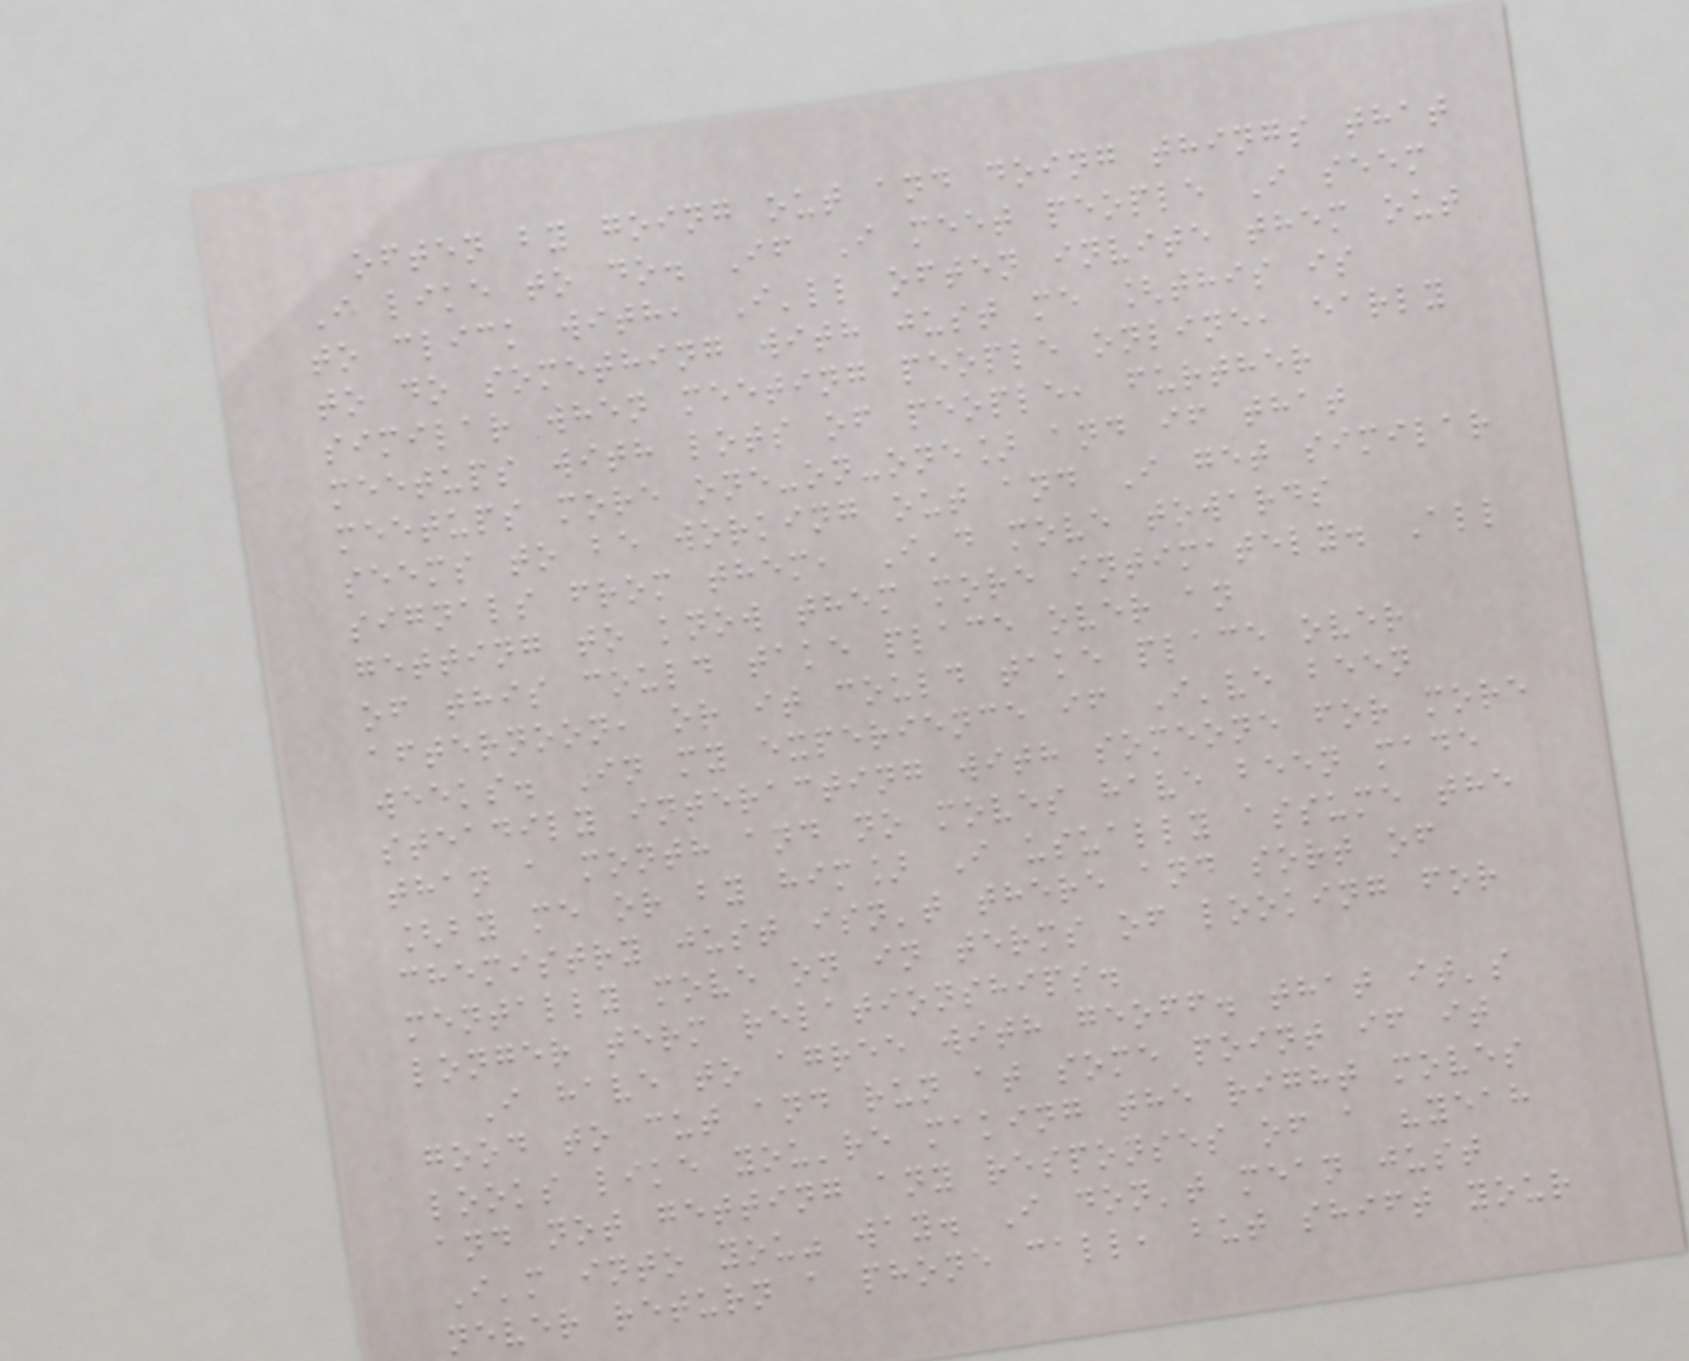often by going out and doing things that
I like to do. If I meet people I seem
to click with, I'll often invite them out
to do something with just me [this is
similar when meeting people online, early
meetups with lots of people, further
meetups more one-on-one] and if that
seems to be working out and I get similar
signals from them, I'd move towards
getting to know them more intimately. All
of this could take place over an
afternoon, or it could take place over
weeks. In my experience if I've been
steadily interacting with someone for more
than a month and no moves have been made
[by me or by him] I usually assume the
chemistry just isn't there and sort of
mentally move on in terms of looking for
longer term relationships.
I have to agree with geoff. that it's
good to cut and run at some point if it
looks like you're making the right moves
and not getting any responses of a "yeah
I'm into you" way. I don't mean just
never return a phone call, but shift your
